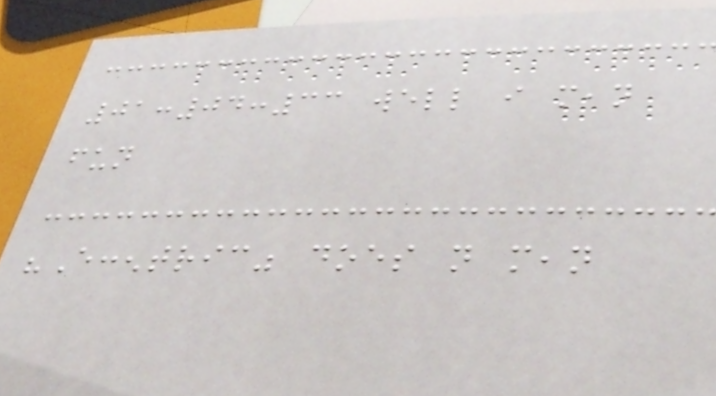01:04:33 well i mean
fun
"Eccentric" does not mean
